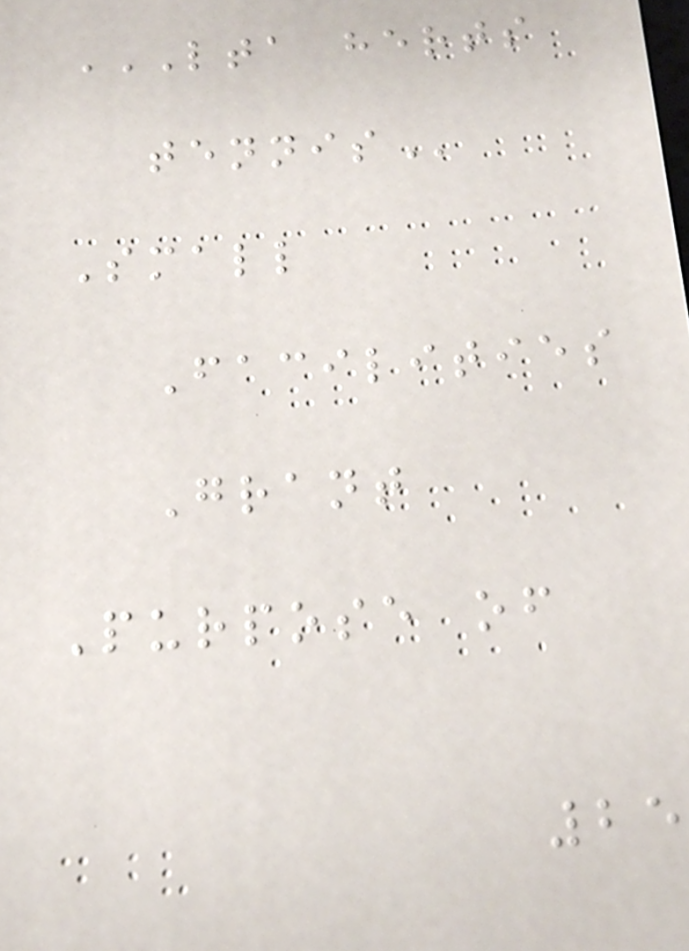LTA HERTS
TENNIS
Small
Facilities
Grant
Purpose of
25
